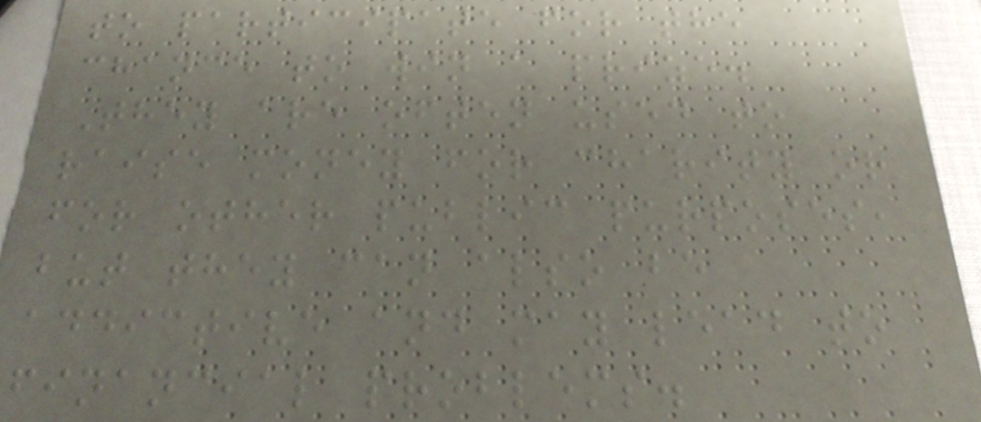to participate for the
chance to win a prize.
They are often used to
raise money for charity or
for other public purposes,
but they can also be
addictive and may lead to
financial problems.
